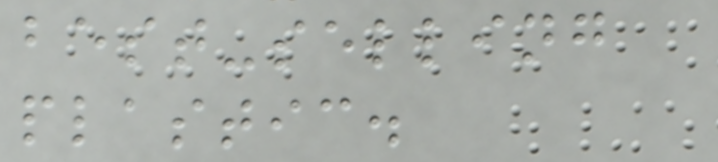best-selling
plastic.
